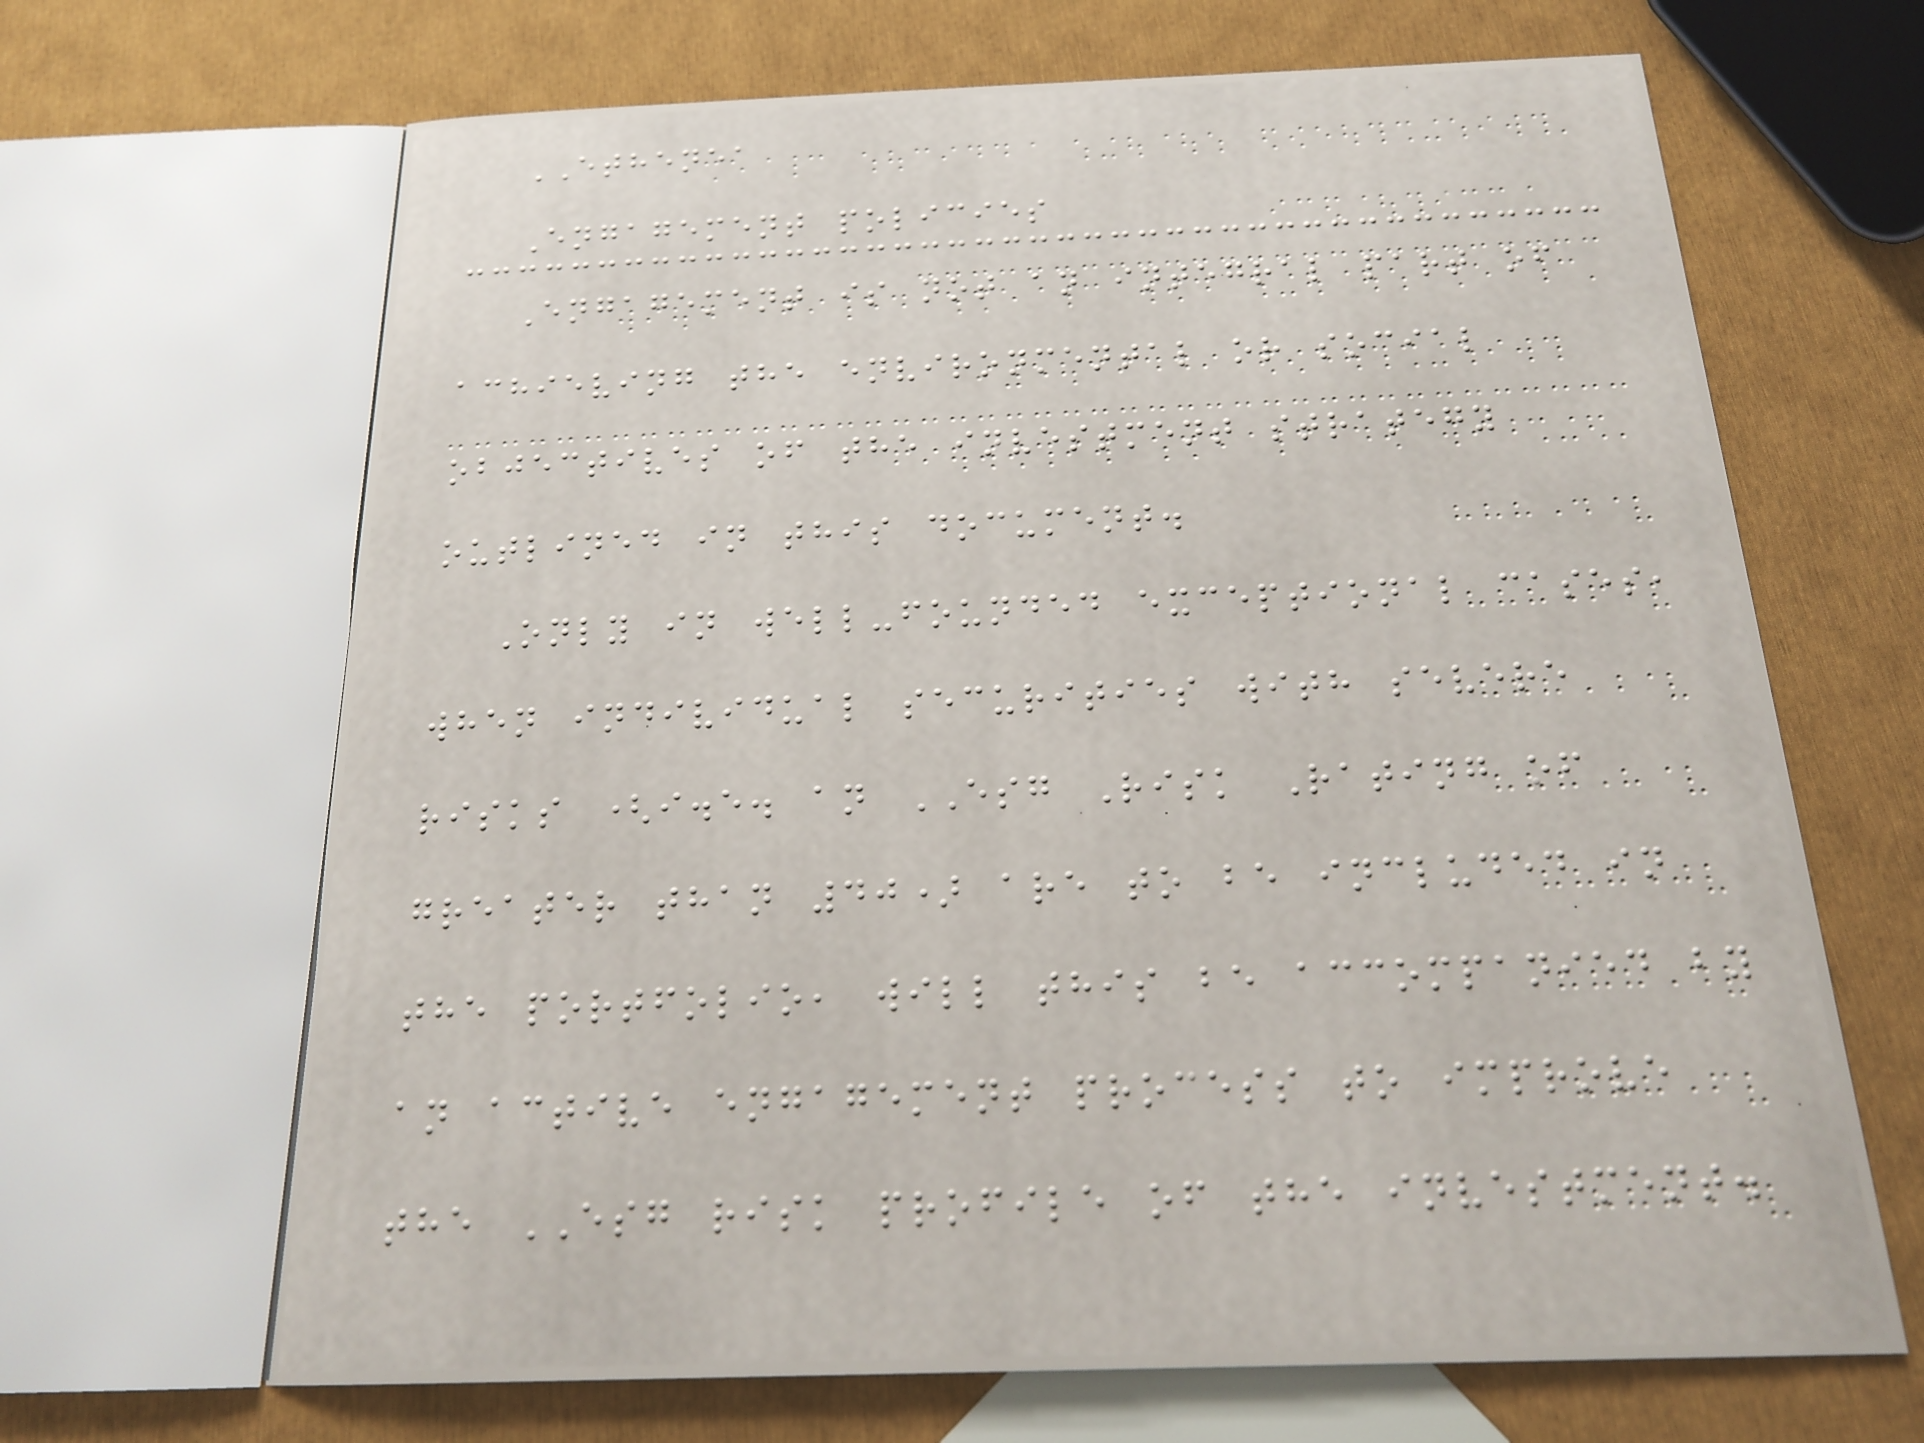ETHENEA
Engagement policies
Engagement is not an integral part of
achieving the environmental or social
objectives of the investment strategy
outlined in this document.
Only in well-founded exceptional cases,
when individual securities with severe
risks (i.e. an ESG Risk Rating of
greater than 40) are to be included in
the portfolio, will this be accompanied by
an active engagement process to improve
the ESG risk profile of the investment.
